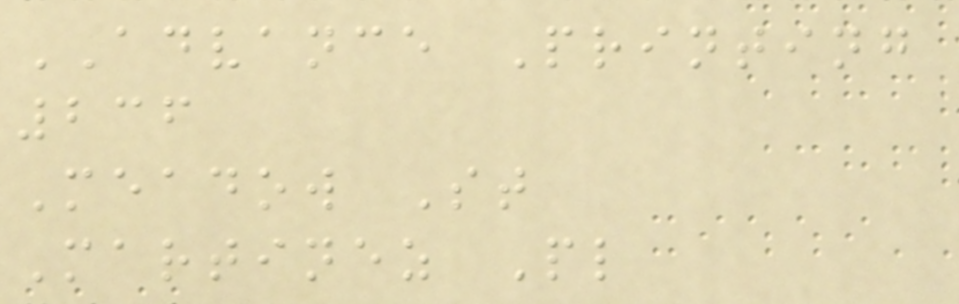ADVANCE Printing
236
Meadow St
Martinez Pl
